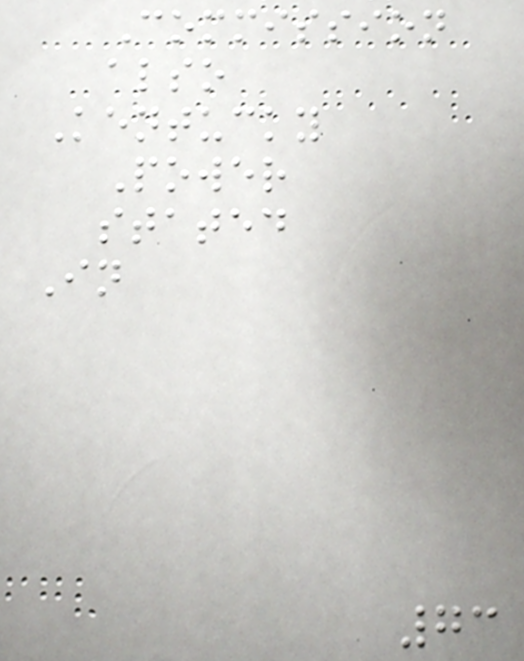Commission
also
Kentucky
Power
stated
In
73
